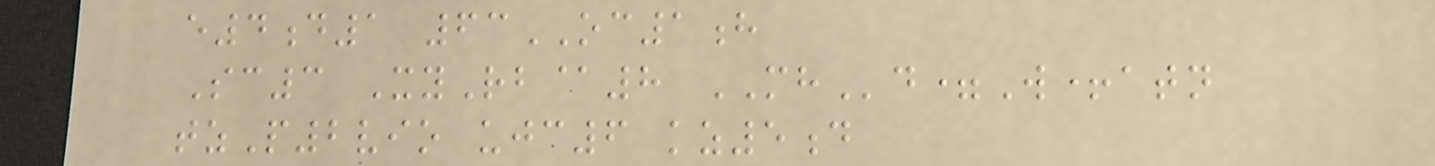e4d1 63OC1h
Sc3 XyRb@8 MHd=W+atn
tzP2vio ujc6 kz5d
